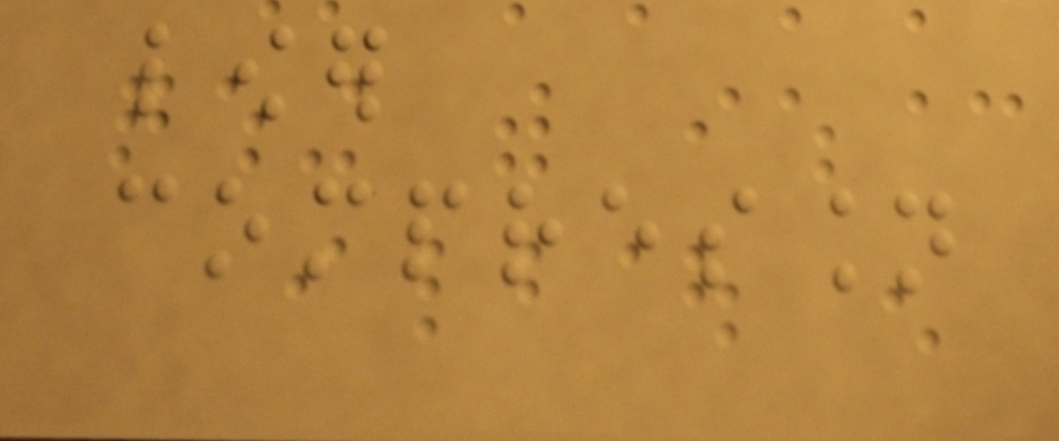lower
compression
